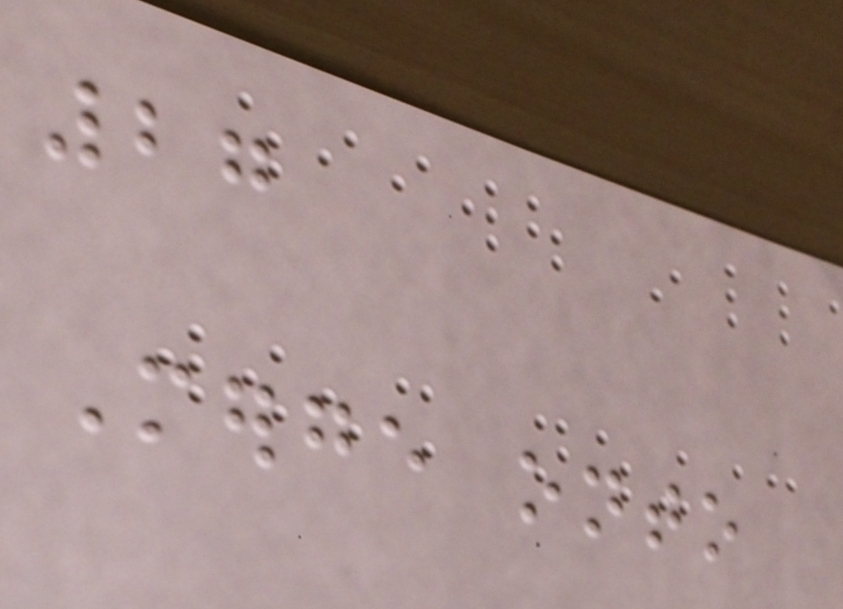27
Merge onto
